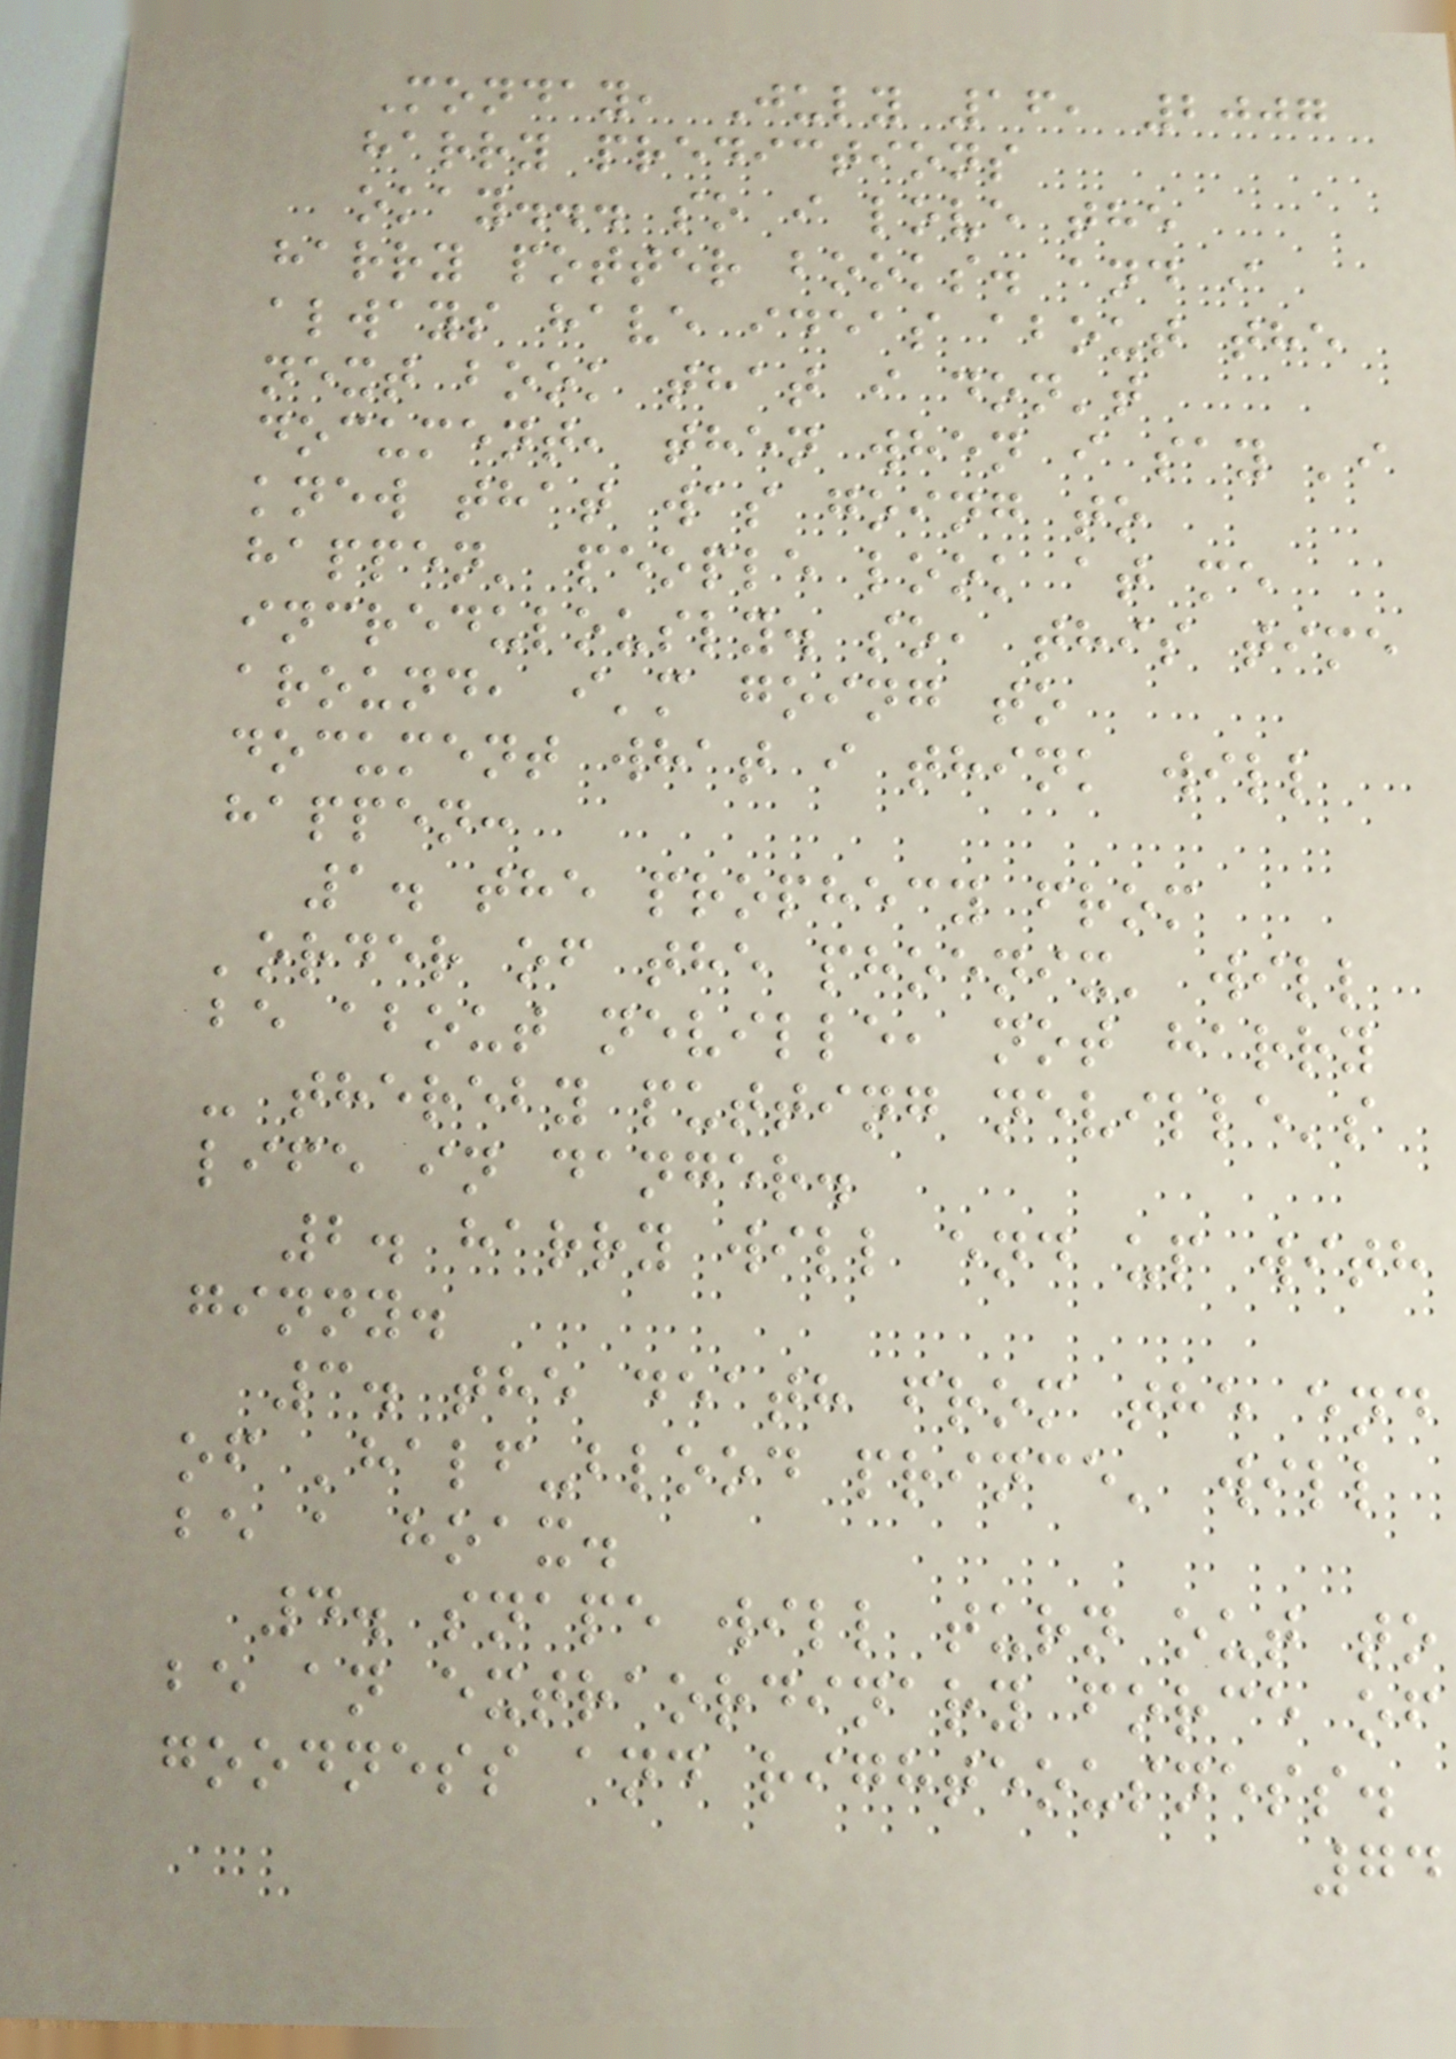Monday, July 16, 2007
harry predictions
okay... so i love the
harry potter books. and i
always have ideas about the
next book that i don't
document, then when i say 'i
knew that was going to
happen' people look at me
incredulously. so, this time
around, i'm going to
document what i think will
happen:
1. the prophecy from
'order of the phoenix' will
be about neville, not harry
- thereby putting neville's
life in danger.
2. harry will end up with
ginny.
3. the death from the end
of 'half-blood prince' will
be a hoax.
4. snape will turn out to
be an extraordinary force of
goodness and righteousness.
74
